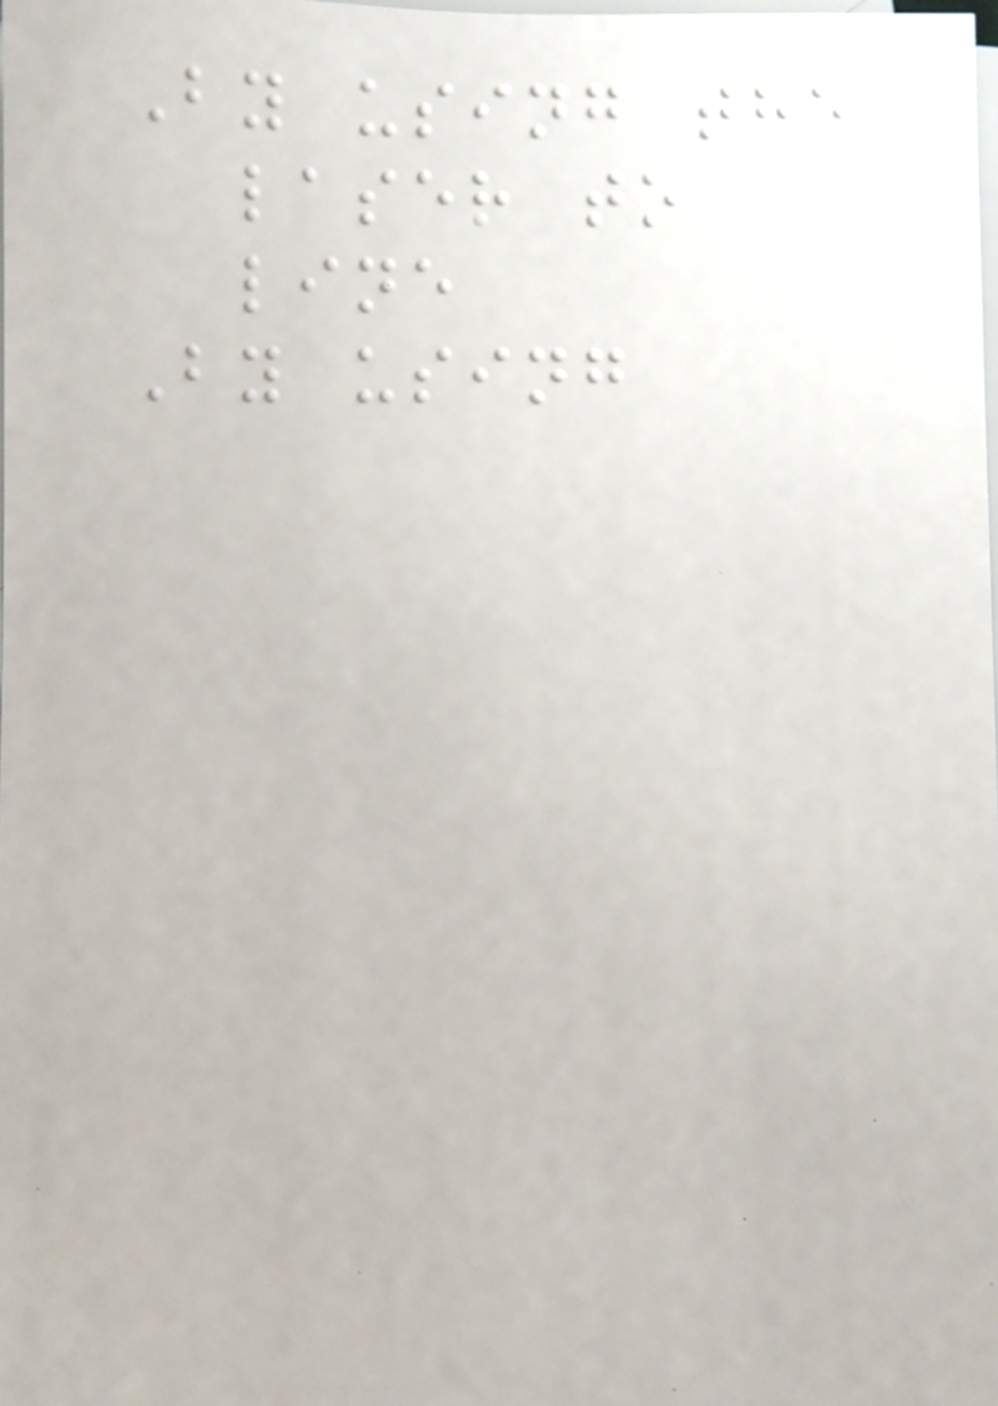By using the
laser to
line
By using
